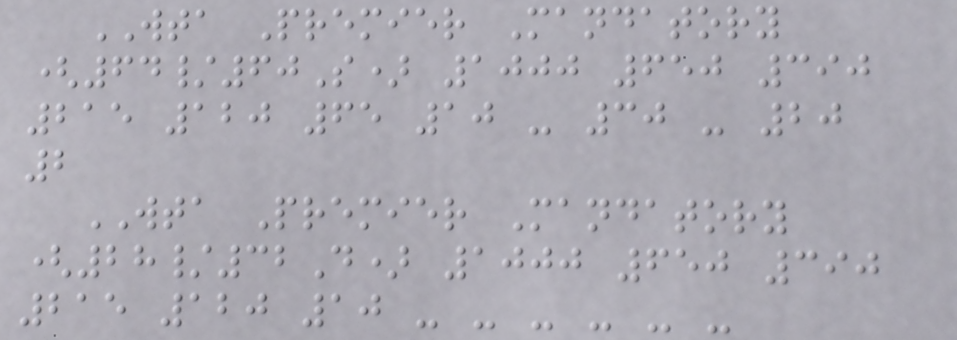WTA Premier Mandatory
(64/60S) 1000 650 390
215 120 65 10 - 30 - 20
2
WTA Premier Mandatory
(28/32D) 1000 650 390
215 120 10 - - - - - -
